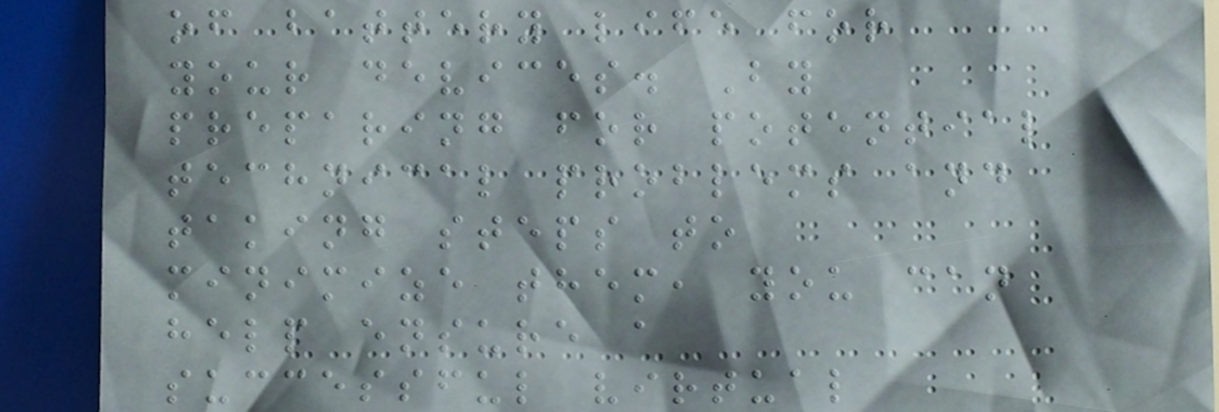of battery life for
your devices. By
preparing for potential
technical problems and
taking steps to
minimize them, you can
help ensure a
successful virtual
